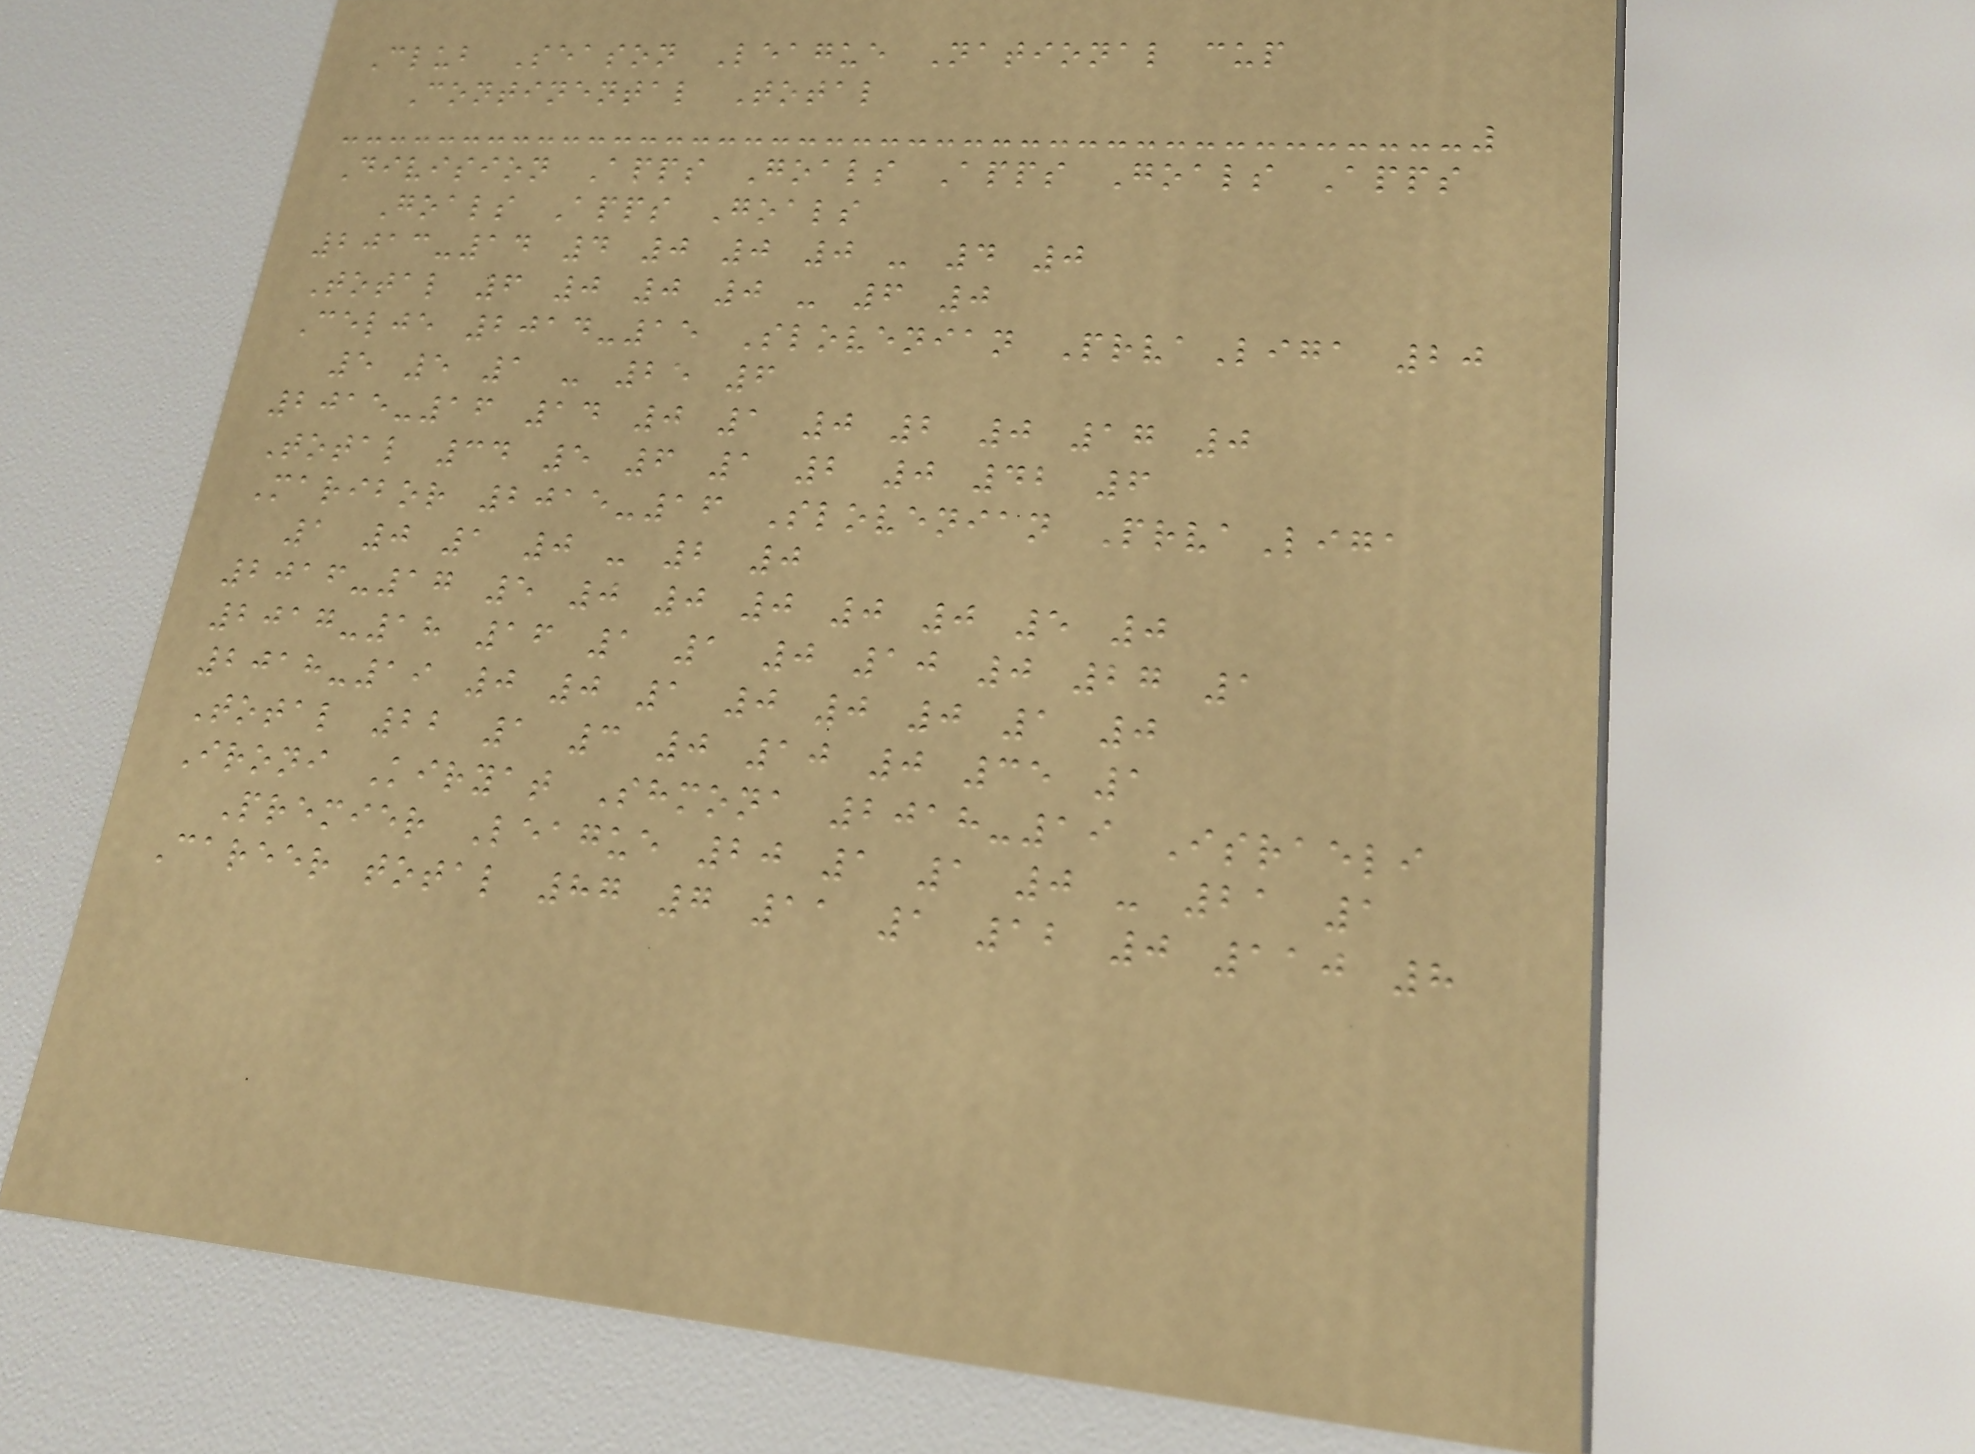Club Season League National cup
Continental Total
Division Apps Goals Apps Goals Apps
Goals Apps Goals
2013-14 4 0 0 0 - 4 0
Total 6 0 0 0 - 6 0
Celje 2014-15 Slovenian PrvaLiga 20
5 5 1 - 25 6
2015-16 14 0 1 0 2 0 17 0
Total 34 5 6 1 2 0 42 6
Maribor 2015-16 Slovenian PrvaLiga
1 0 1 0 - 2 0
2016-17 5 0 0 0 0 0 5 0
2017-18 16 1 1 0 10 0 27 1
2018-19 0 0 1 0 0 0 1 0
Total 22 1 3 0 10 0 35 1
Ironi Kiryat Shmona 2018-19 Israeli
Premier League 20 1 1 0 - 21 1
Career total 87 7 11 1 12 0 110 8
